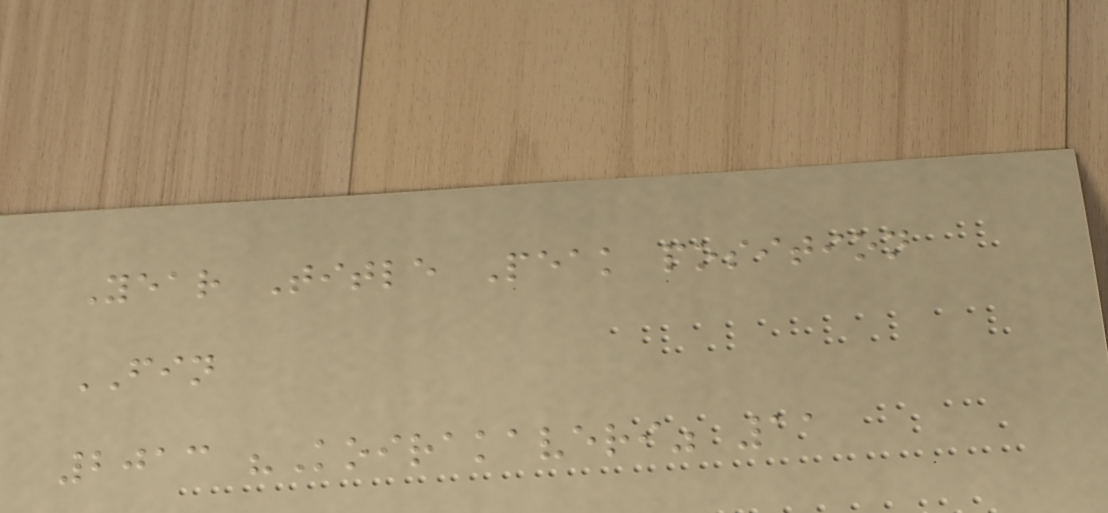Year Title Peak position
FIN
2013 "Koirakaveri" 11
